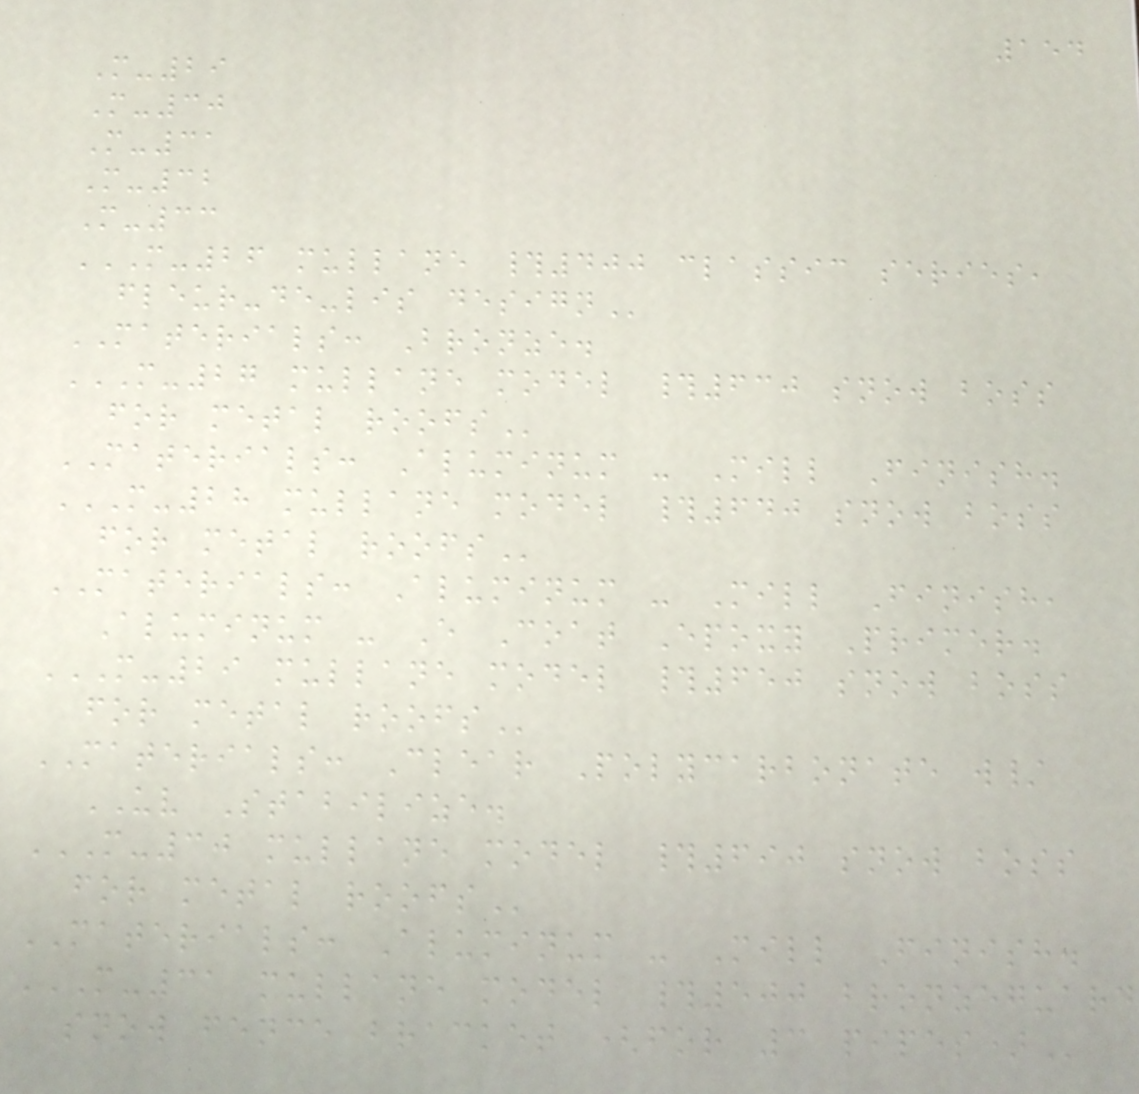154
M-29
M-30
M-31
M-32
M-33
M-26 MULLANE #400 CLASSIC SERIES,
FLEUR-DE-LIS DESIGN
MATERIALS: Bronze.
M-27 MULLANE MODEL #630 SNOW BOSS
FOR METAL ROOFS
MATERIALS: Aluminum - Mill Finish.
M-28 MULLANE MODEL #640 SNOW BOSS
FOR METAL ROOFS
MATERIALS: Aluminum - Mill Finish,
Aluminum - E Coat Epoxy Primer.
M-29 MULLANE MODEL #650 SNOW BOSS
FOR METAL ROOFS
MATERIALS: Clear Polycarbonate w/
UV Stabilize.
M-30 MULLANE MODEL #690 SNOW BOSS
FOR METAL ROOFS
MATERIALS: Aluminum - Mill Finish.
M-31 MULLANE MODEL #500 BRONZEGUARD
SNOW FENCE BRACKET (FOR 3 PIPES)
